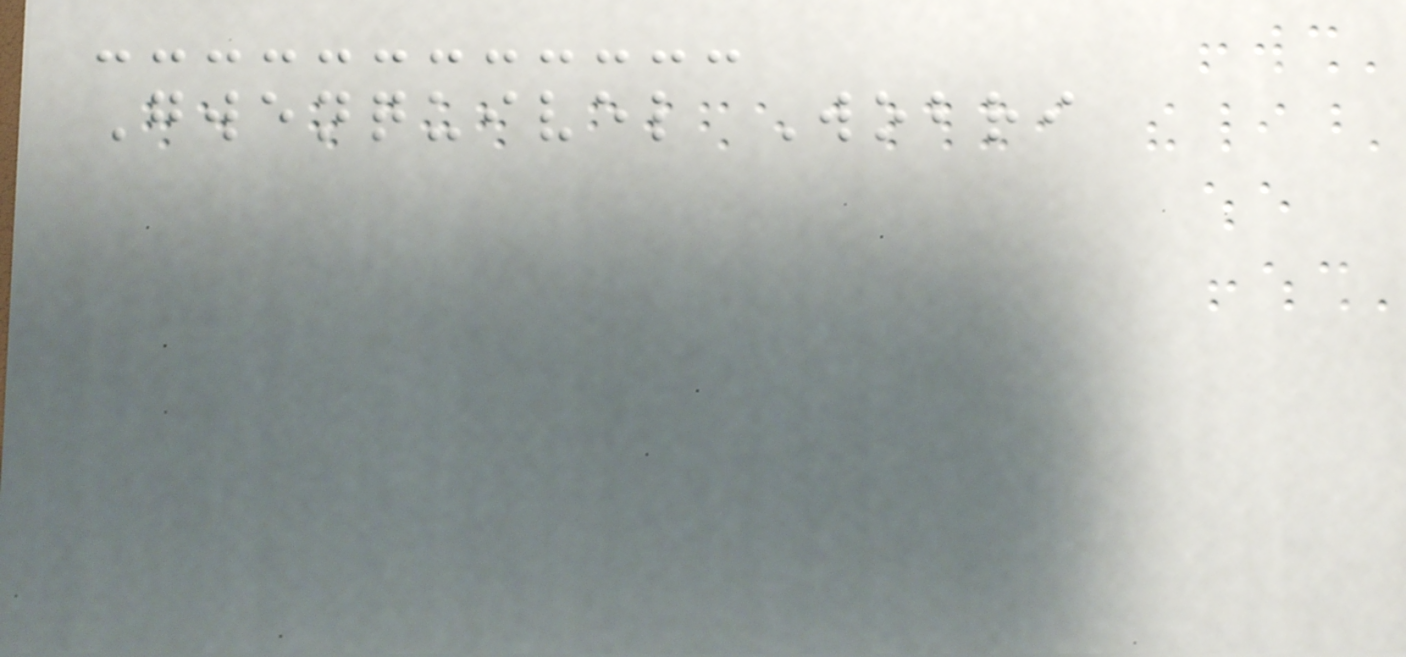Gwenquivel Wobri
